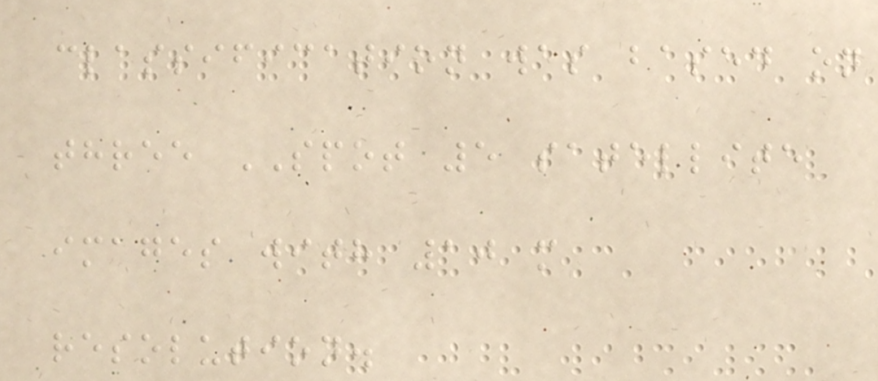classification was based on
three SPOT 5 satellite
images with 10 m
resolution.
